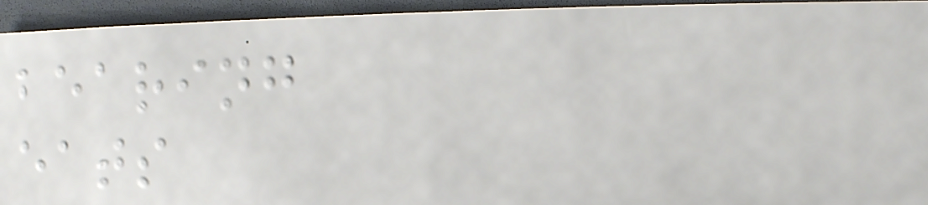bearing
eats
